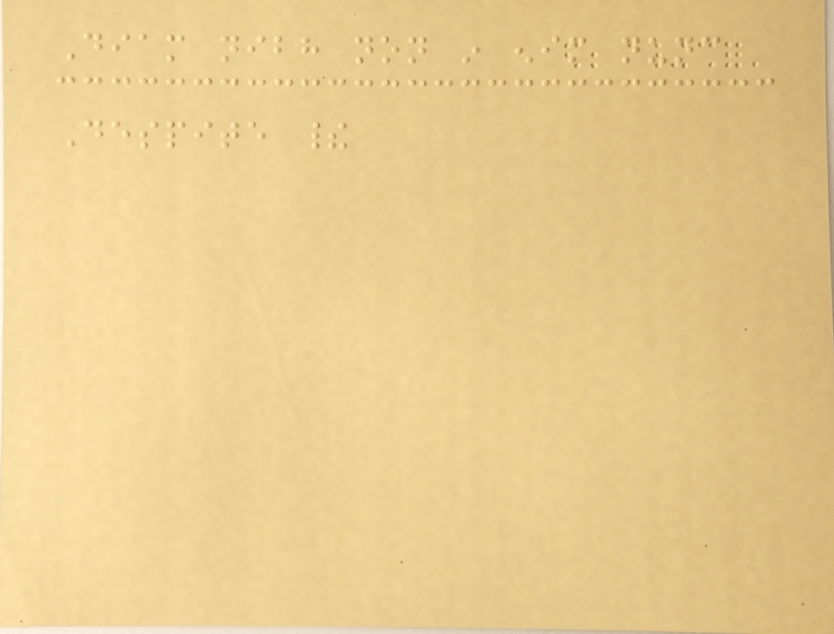Diam nibh non in enim nunc
Despite their
